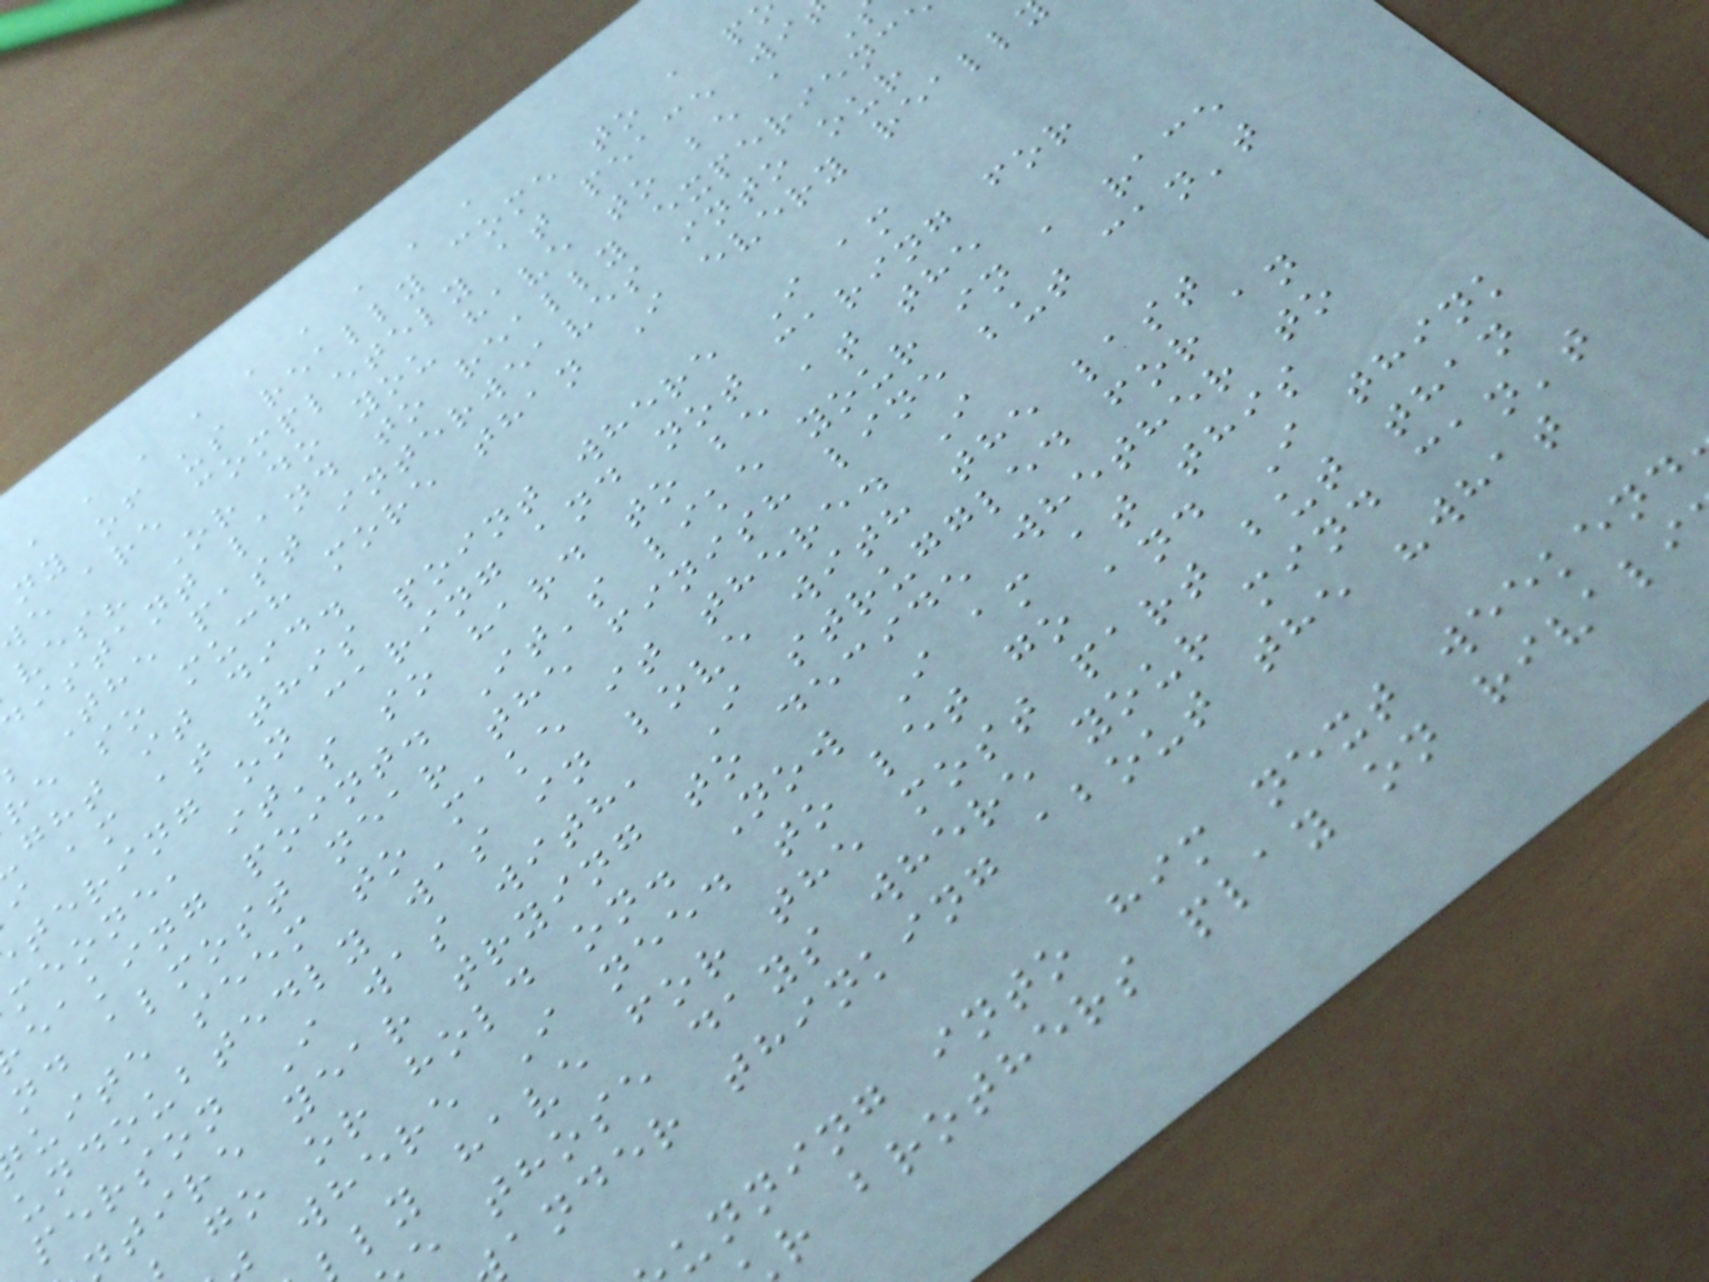, , , , , , , , ,
ny of us really come to a p
e are completely at peace wi
ves? Or do you have to be a
istant land to really experienc
The past interweaves into our
re so much more than I every reall
ght it did.
i am at this point where I am
tering on caring and not caring for
meone, it's so hard to be at the
eaking point. It's like your in a race
nd almost near the finish line but can't
uite seem to make it there. I
undoubtedly was in love with the last
person I was with, I struggled for an
tire year trying to decide whether to
go or hold on. Now I am at this
where I need to let go and I think
ly have for the most part but than
e those days where your mind can't
ander thinking about the "what
unning into him next weekend
r brothers play on rivali
